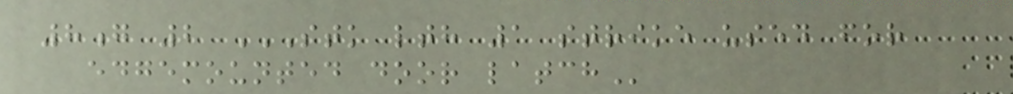8g 2 STK LTH 1 STRIKE USED FOR
EDGEMOUNTED DOOR LATCH
